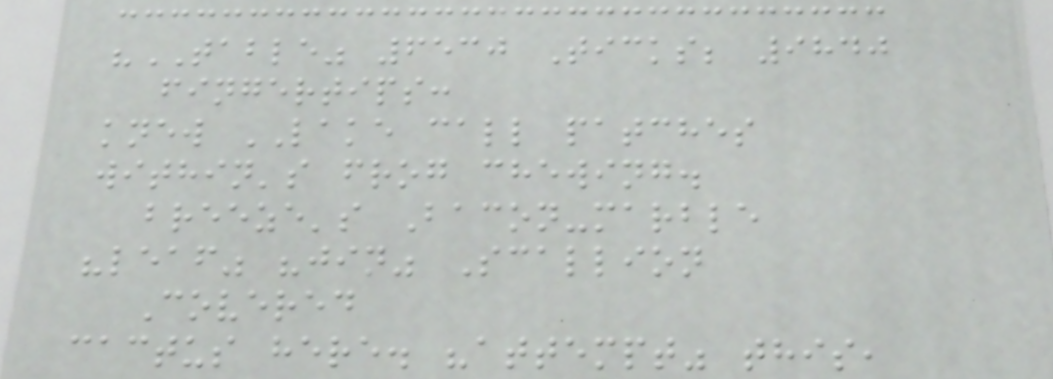"TABLE" 6530 Ticks; 9840
fingertips:
knew LAKE call patches
within's frog chewing.
breeze's Bacon-marble
"leaf" "jin" Scallion
Covered
cactus here. "attempt" this,
